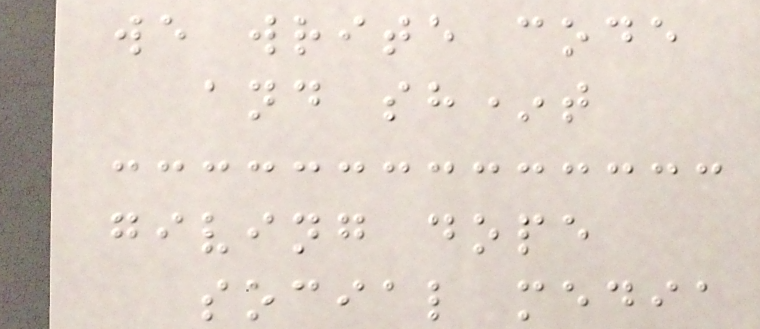we write code
and sh*t
giving dope
social media
